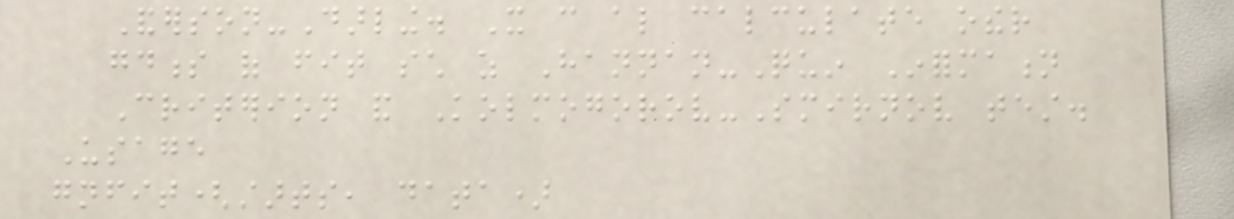Anderson-Darling. It can also calculate other
goodness of fit such as Hannan-Quin Information
Criterion and Kolmogorov-Smirnov test.
Usage
gnfit(starts, data)
